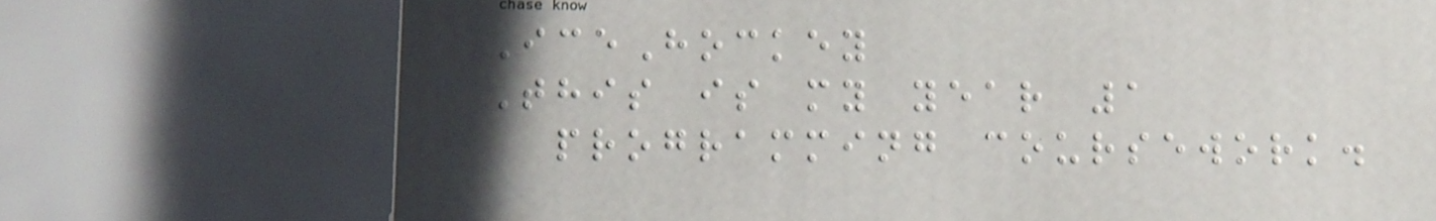IceHockey
This is my year 1
programming coursework.
